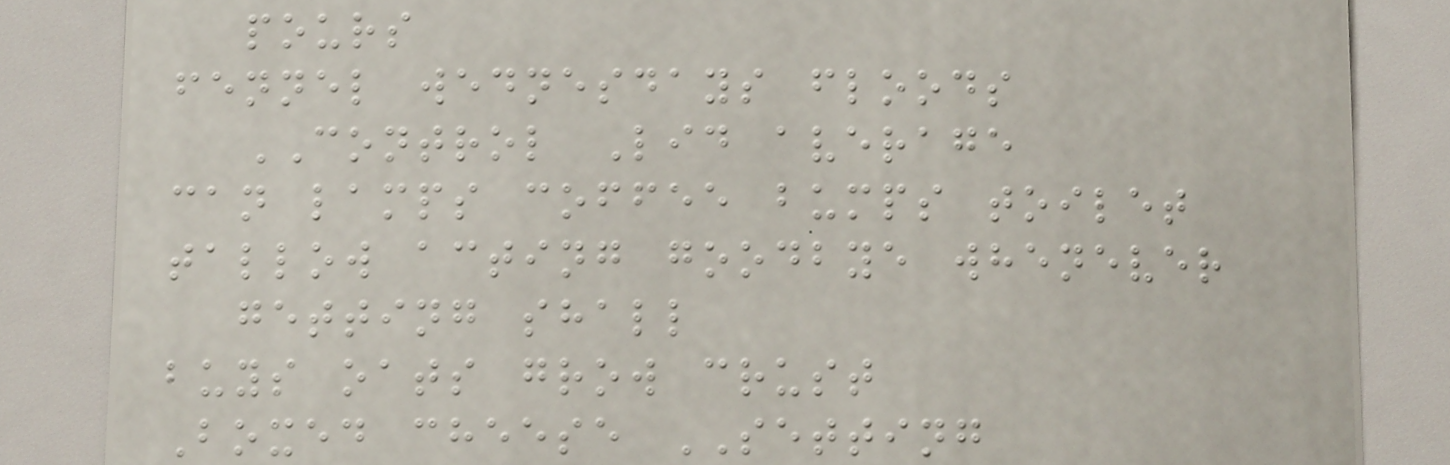pours
fennel wednesdays floods
CONTROL Lid average
can lamps coffee bumps toilet
tallow acting goodbye whenever
getting shall
buys oats grow crust
Boxed cheese SETTING
